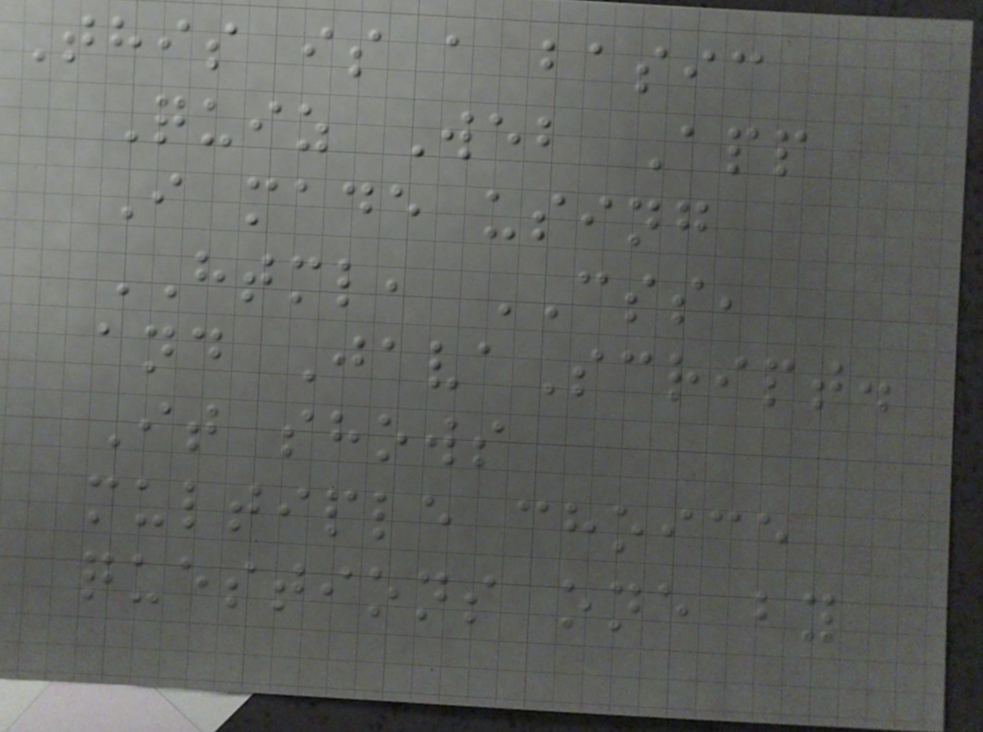This is a basic
Quiz Web App
I made using
HTML, CSS,
and JavaScript.
It shows
multiple choice
questions one by
